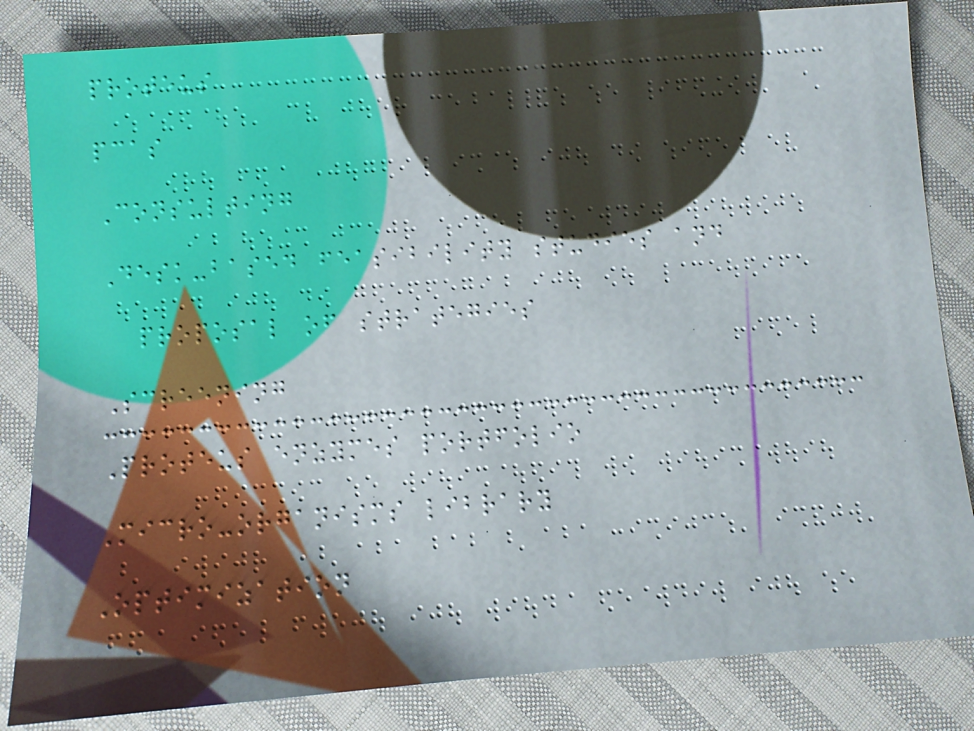proteus
pcas
Consulting
Desk-based feasibility studies and
proposal of strategies
Screening
Proteus enzymes portfolio
Micro-organisms library
Optimization
